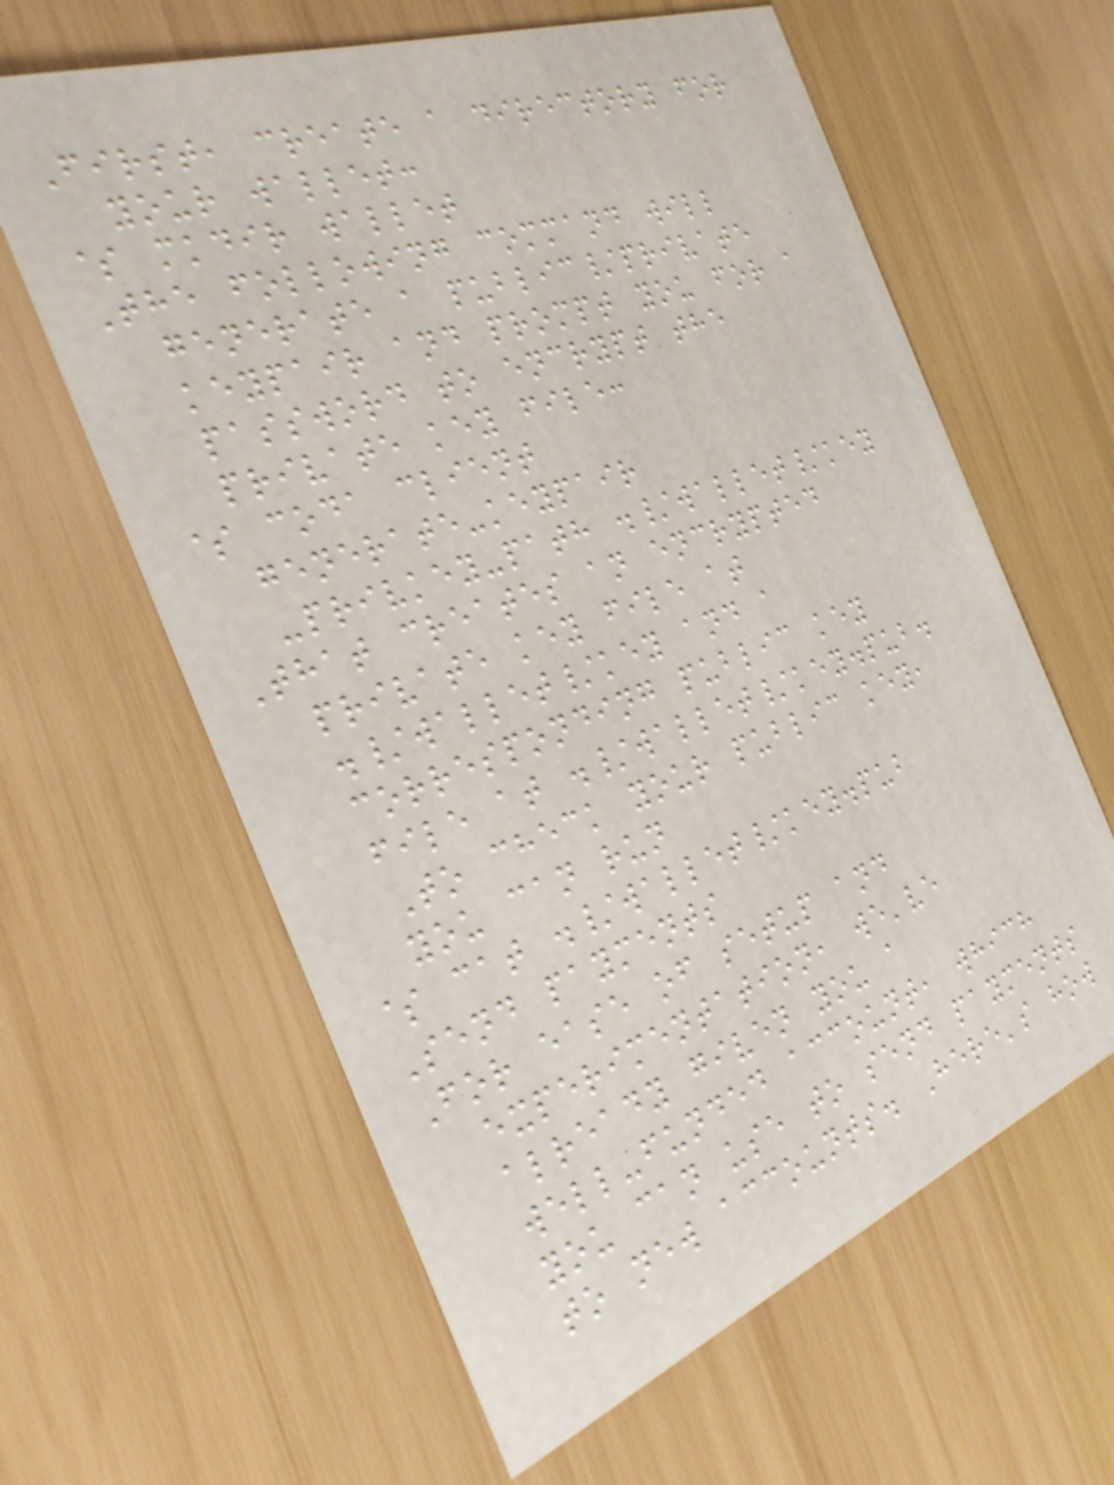First, create a directory for
your wallet:
$ mkdir wallet
The following command will
generate a public/private
keypair and prompt you for a
password to encrypt the
private key file:
$ coda client
generate-keypair
-privkey-path ./wallet/key
That creates an encrypted
private key file at
./wallet/key and a
corresponding public key
file at ./wallet/key.pub.
To check your public key,
you can run
$ cat ./wallet/key.pub
Send payments
For ease of setup and
experimentation, we've
already given you a
well-funded account, which
you can use to send payments
to new accounts. Here's how
